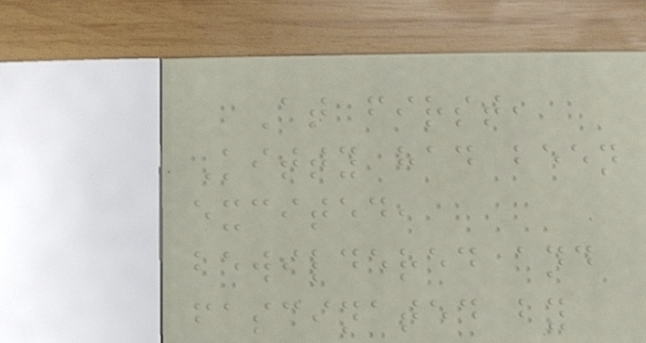At first,
Kitty had been
excited,
bewildered and
fascinated by
